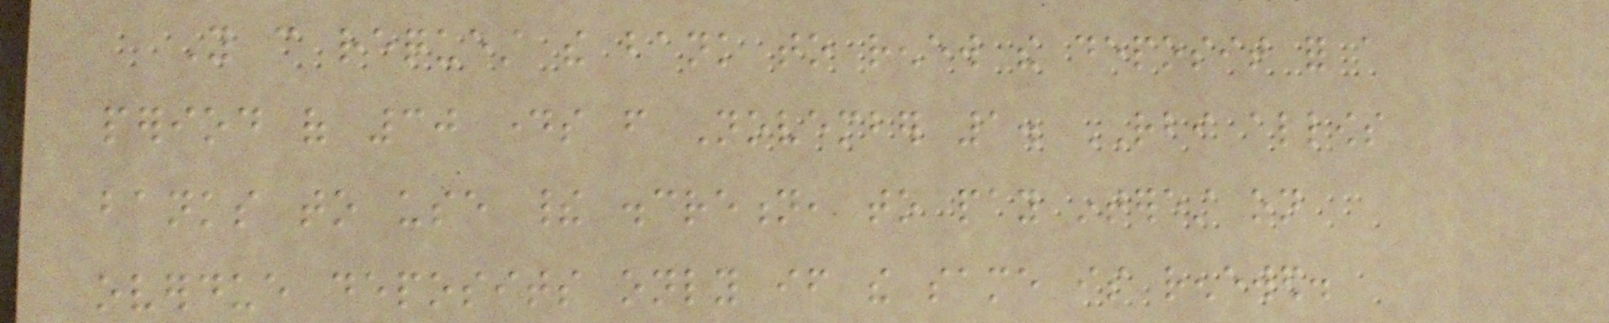You can request the bank to renew the deposit for a
period of 30 days from November 1. RBI allows
banks to use their discretion, to pay interest on
overdue deposits only if the same is renewed.
